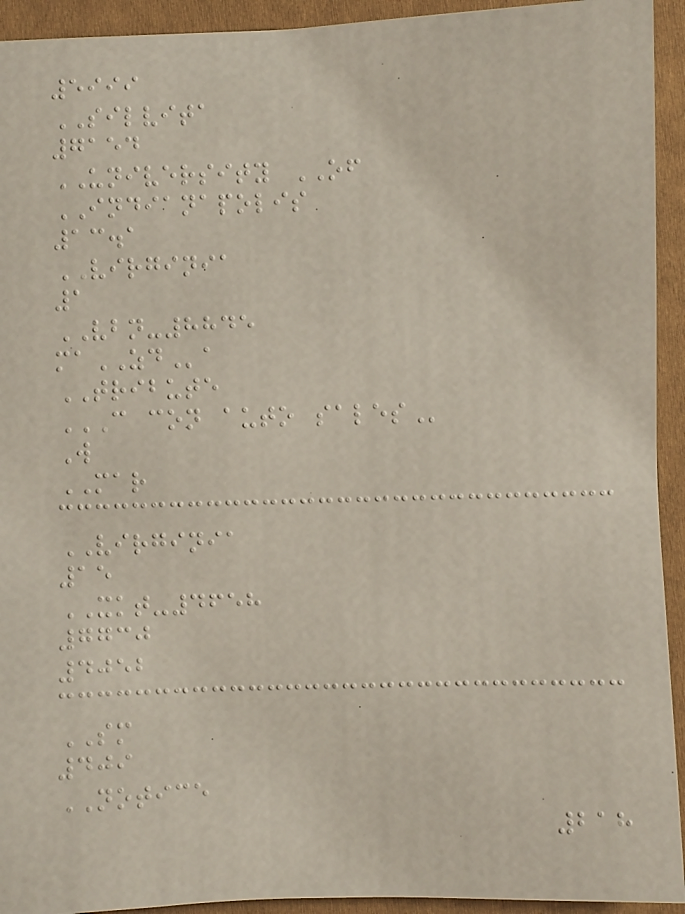5999
SILVITA
7154
UNIVERSITY OF
INDIANAPOLIS
13.1
VIRGINIA
1
VBN-8845
maZDa
TRIBUTE
C CON AUTO SALES
W
MAR
VIRGINIA
15
XKT-4658
7730
4052
SM
409
NOTICE
218
